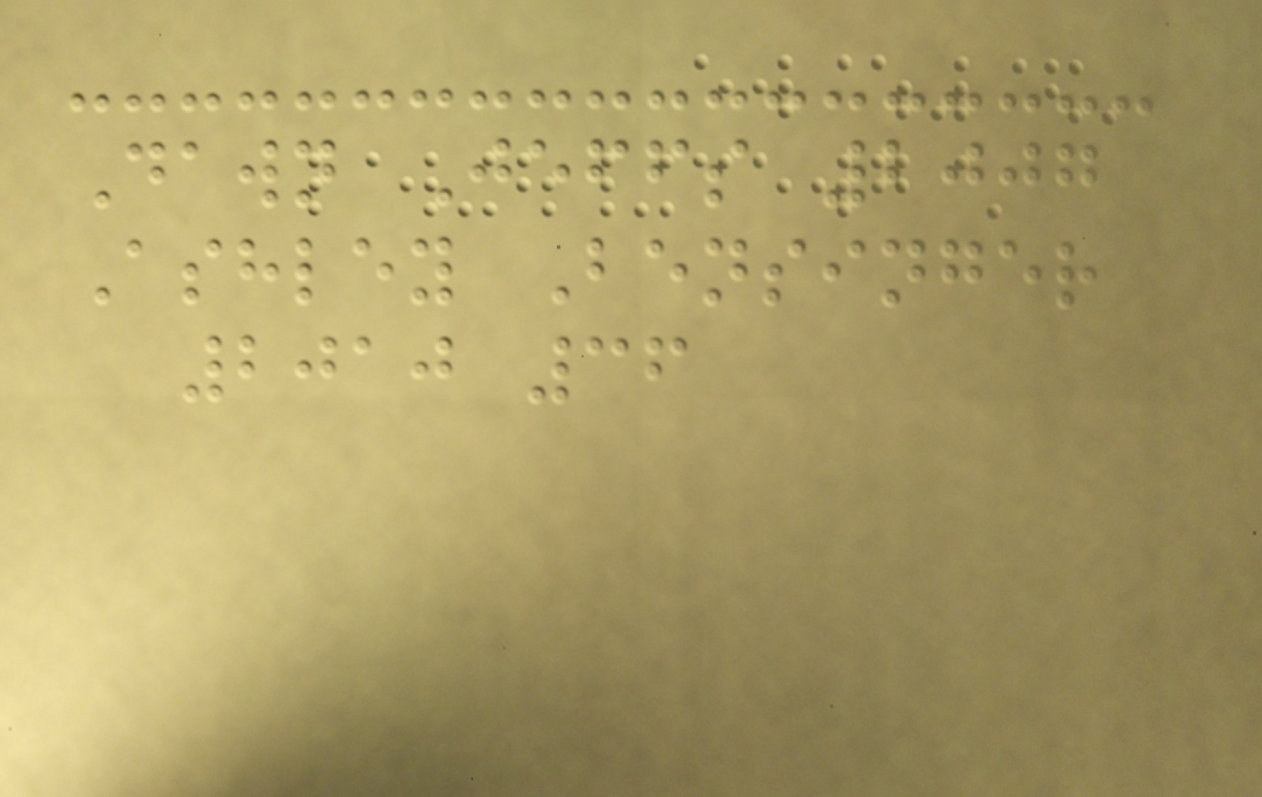Dawn Jeffs 2007
Ashley Bensinger
2010 36
